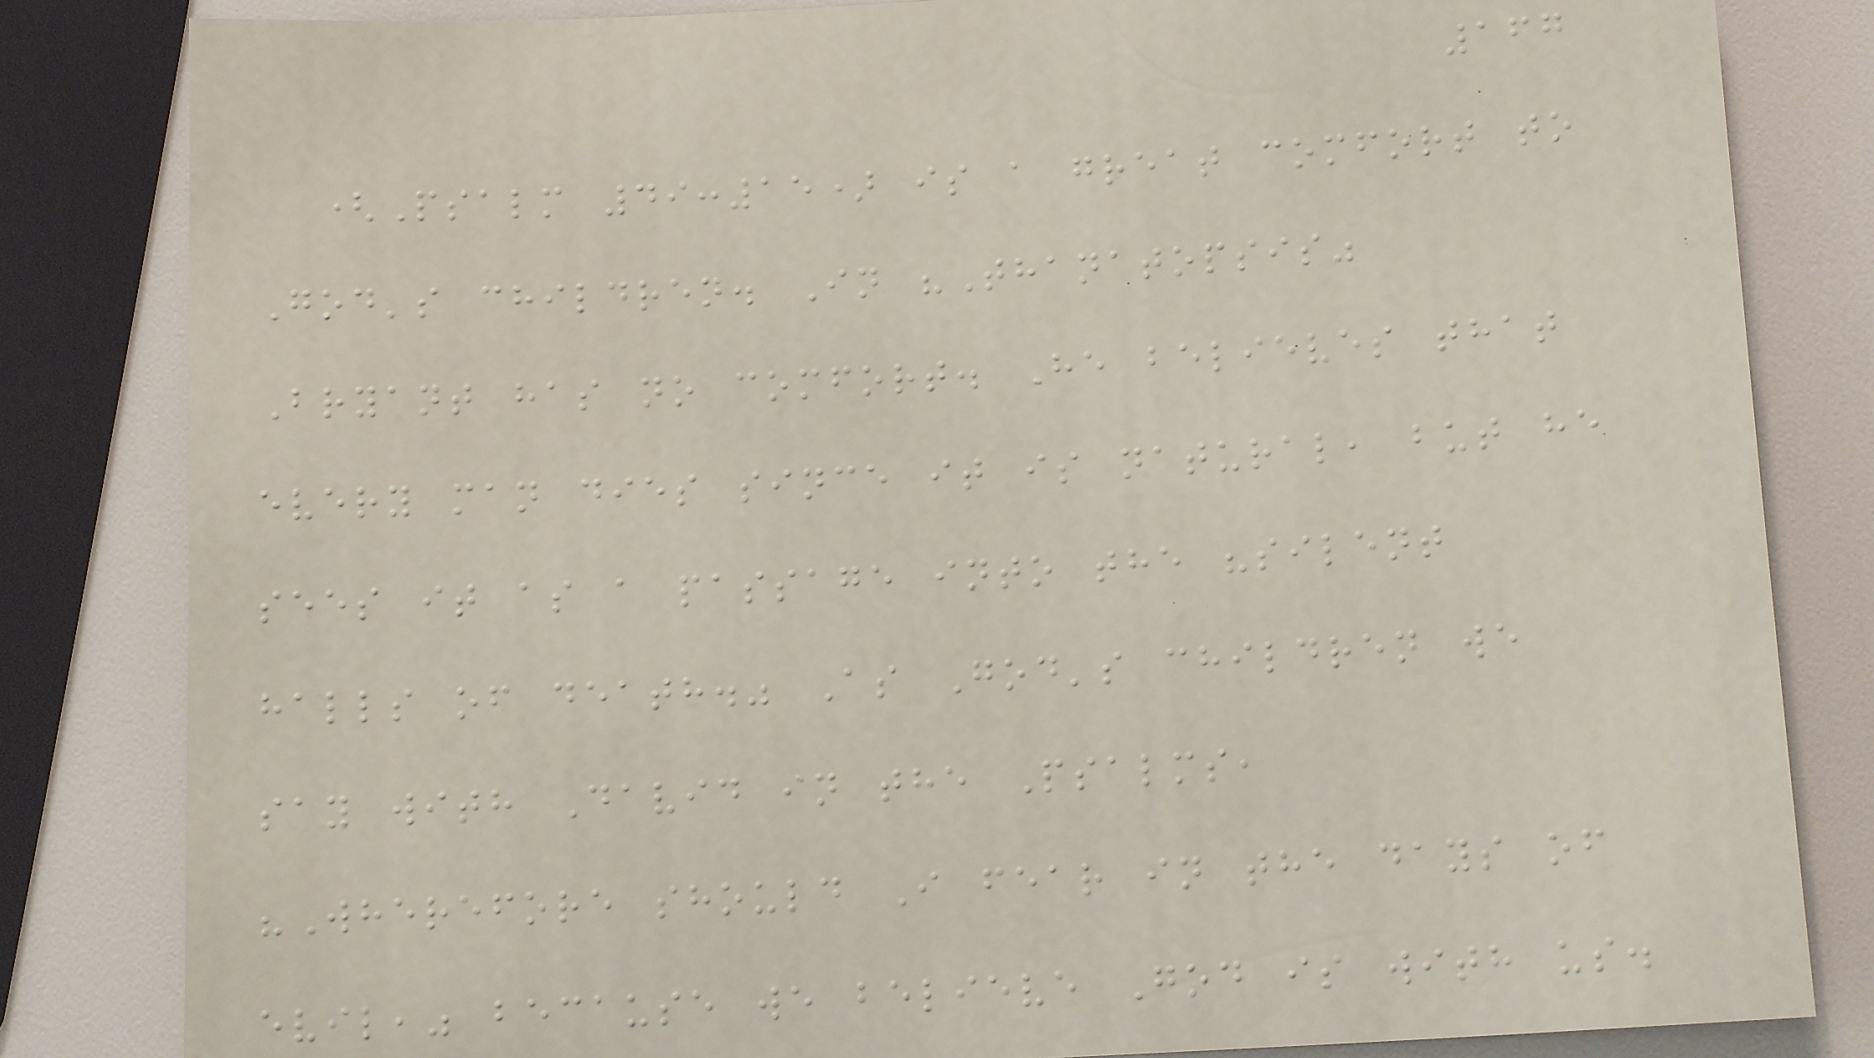167
(Psalm 49:15) is a great comfort to
God's children. In "Thanatopsis"
Bryant has no comfort. He believes that
every man dies since it is natural, but he
sees it as a passage into the "silent
halls of death." As God's children we
say with David in the Psalms,
"Wherefore should I fear in the days of
evil," because we believe God is with us.
